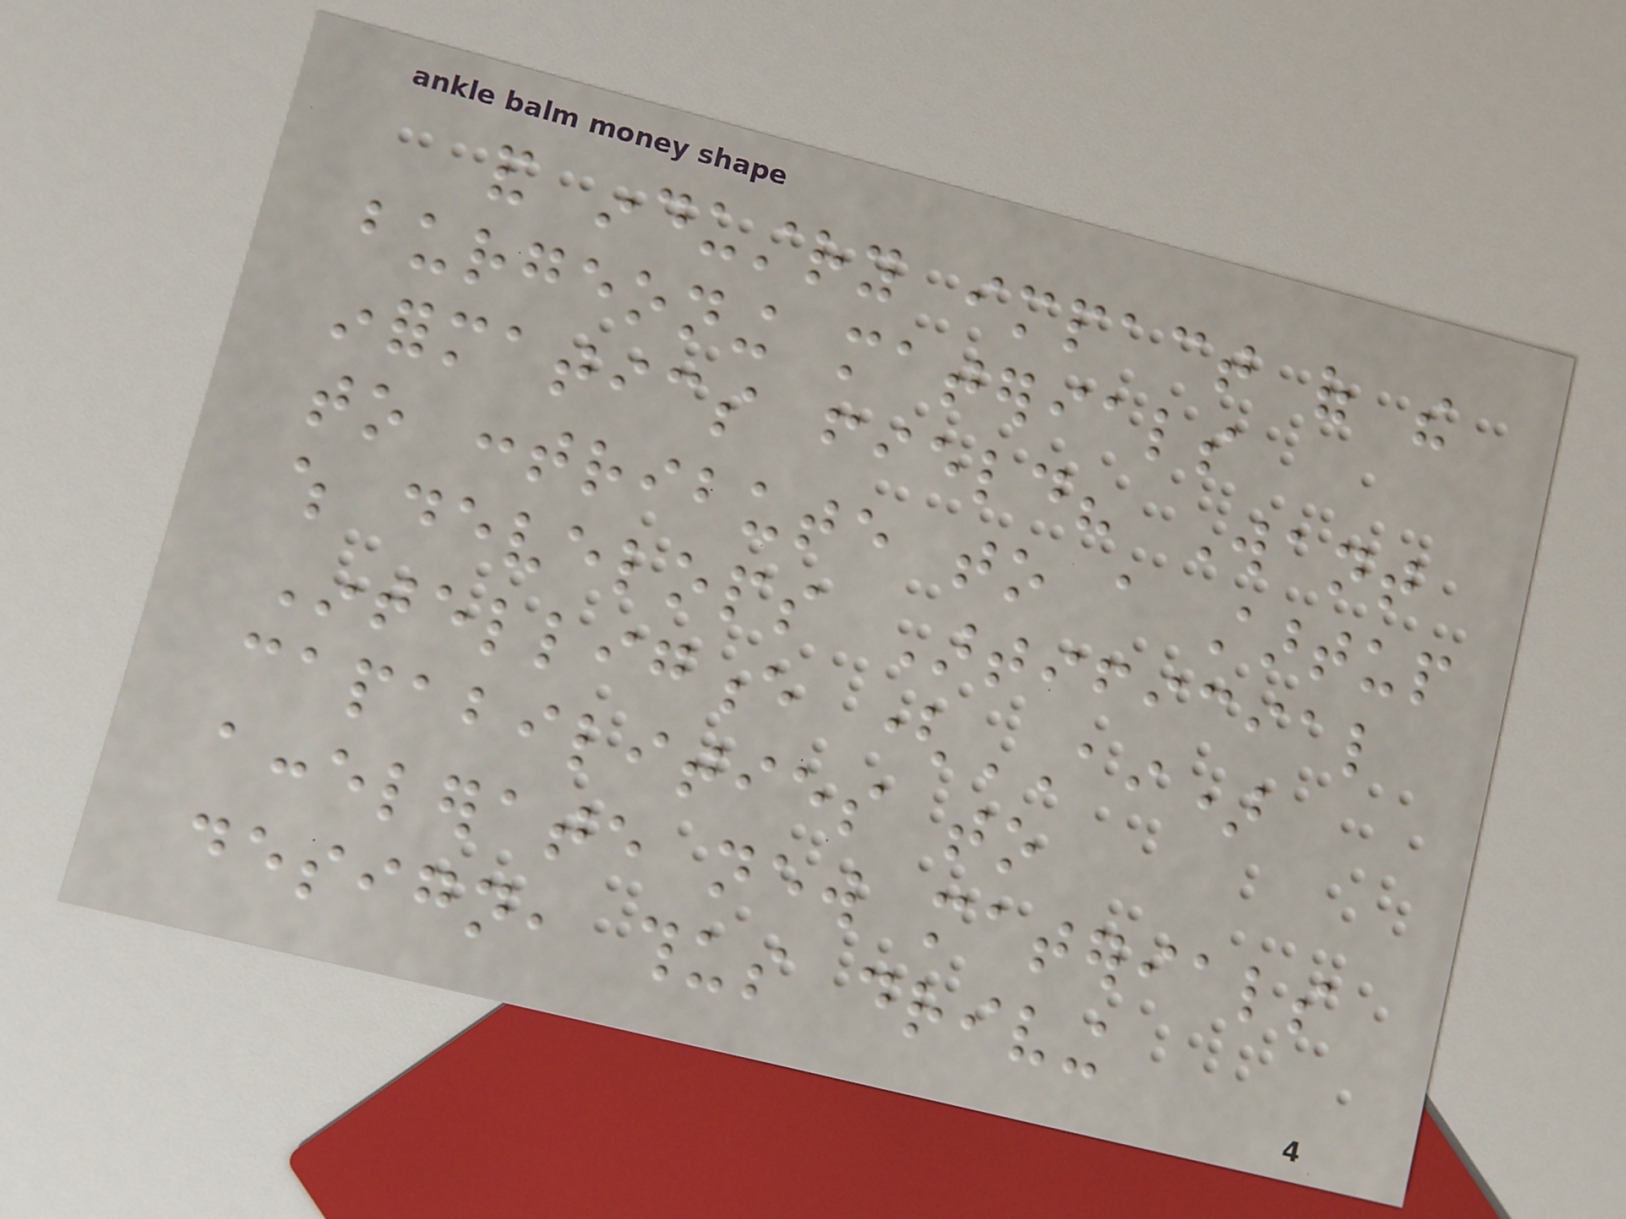and industry impact of the
burgeoning materials
informatics field? Want
to contribute to a startup
which develops Artificial
Intelligence (AI)
capabilities to
accelerate new materials
design, thus driving
